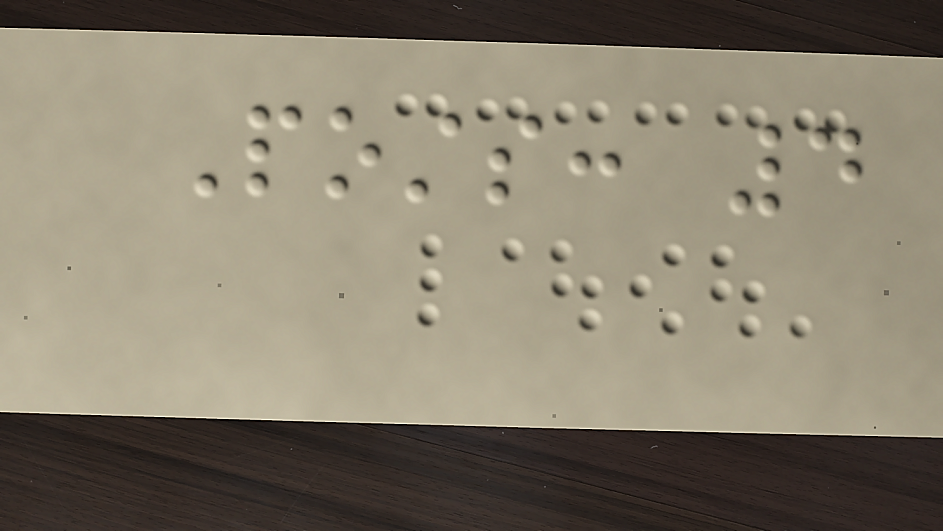Posts: 4
